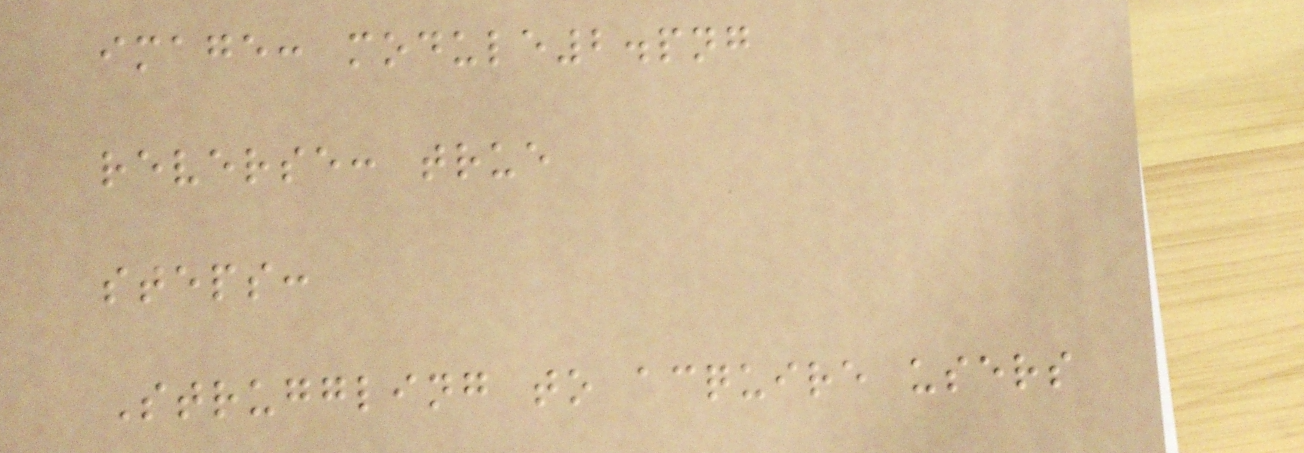image: module2.png
reverse: true
steps:
Struggling to acquire users
